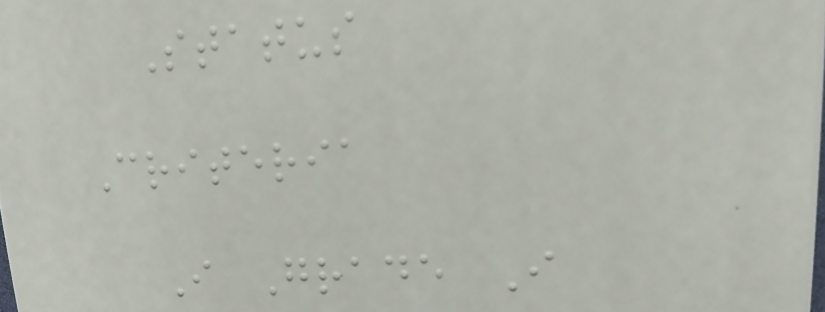Status
Criteria
I Grade I
